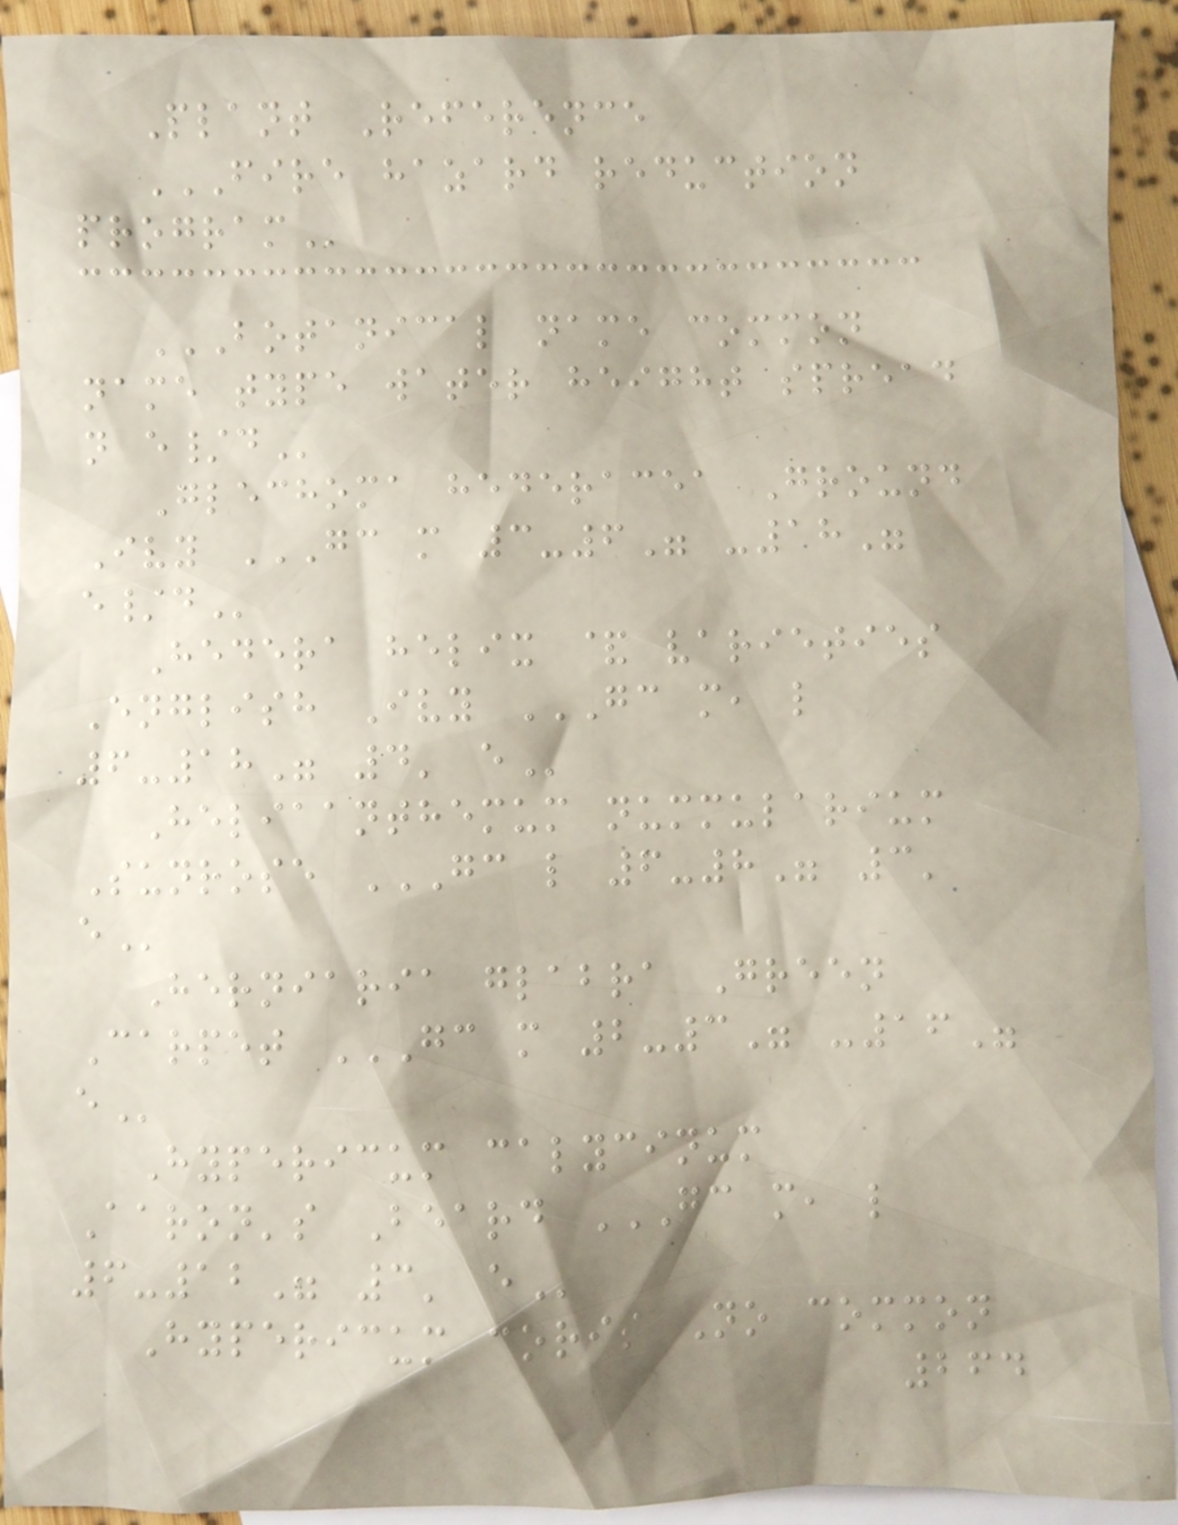Plant Reference
FIRE HAZARD REDUCTION
PROGRAM
BOTANICAL NAME COMMON
NAME TYPE WATER HEIGHT SPREAD
N E/D
Glechoma hederacea Ground
Ivy GC M 3-6" -18"
E/D
Hedera helix & varieties
English Ivy GC M, L
6-18" 4' E
Heliaanthemum nummularium
Sunrose GC L 6-8" 3'
E
Herniaria glabra Green
Carpet GC M 2-3" -16"
E
Hypericum calycinum
Aaron's Beard GC M, L
6-12" 3' E
Hypericum coris No common
264
